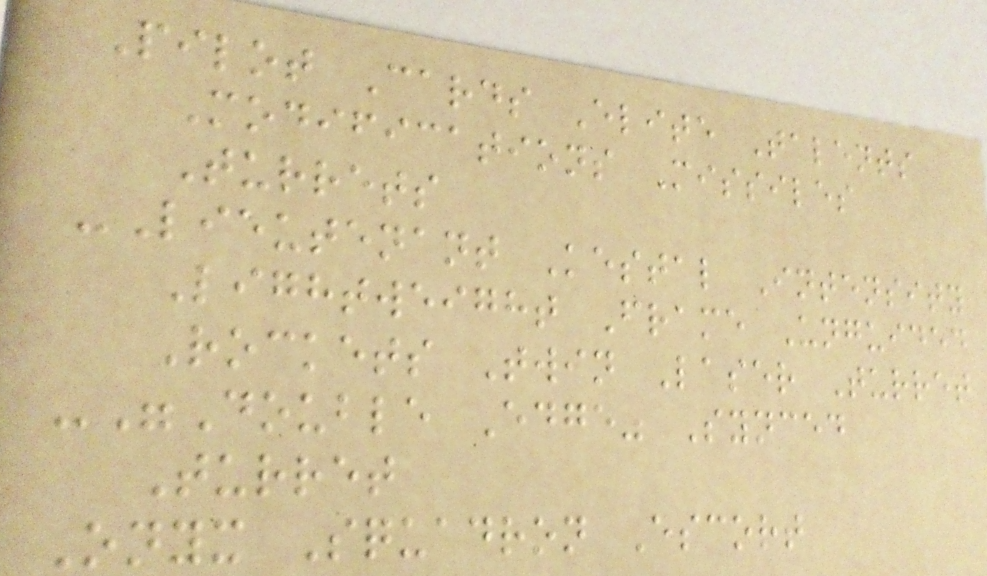Pilot Cards Elite Talents
Modifications Missiles
Turrets
-Lieutenant Kestal Intensity
Lightweight Frame Unguided
Rockets Twin Laser Turret
-"Double Edge" Synced
Turret
Onyx Squadron Escort
